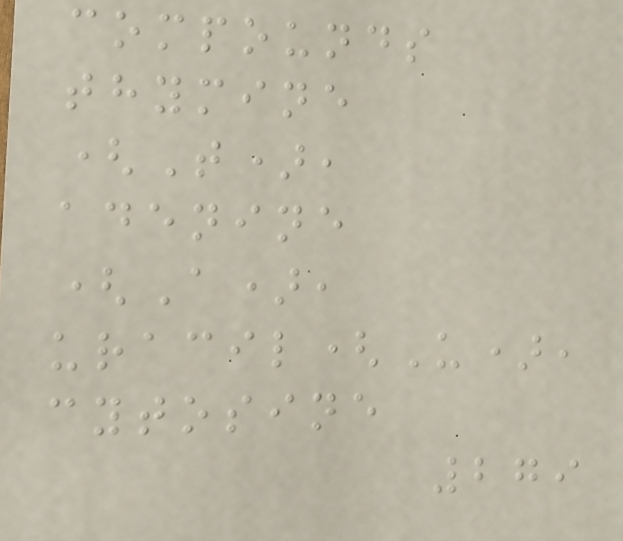compounds
thymine
(T),
adenine
(A),
uracil(U),
cytosine
279
